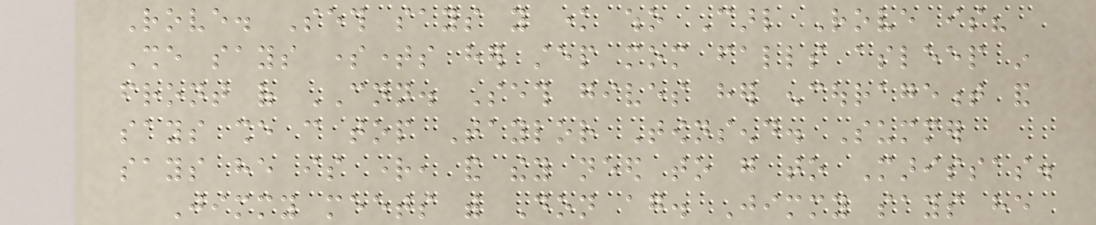Rove. Seth says you know who Carl Rove is?
She says sometimes her step mom falls asleep in
front of CNN. Seth gives her encouragement and
says she can top Taylor Townsend. Summer
says he is right, and they need to go to Marissas.
Jimmy meets with Don again. Jimmy says he
